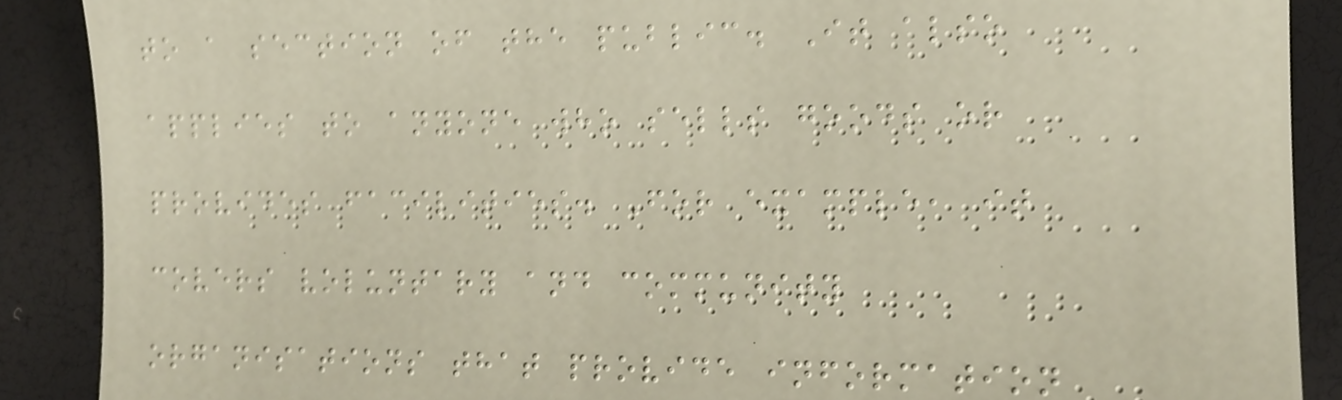to a section of the public. It also
applies to anyone who sells goods or
provides facilities. For example, it
covers voluntary and community
organisations that provide information
